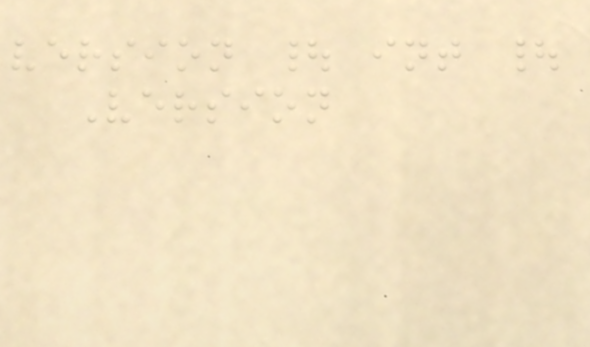version | int |
Version
